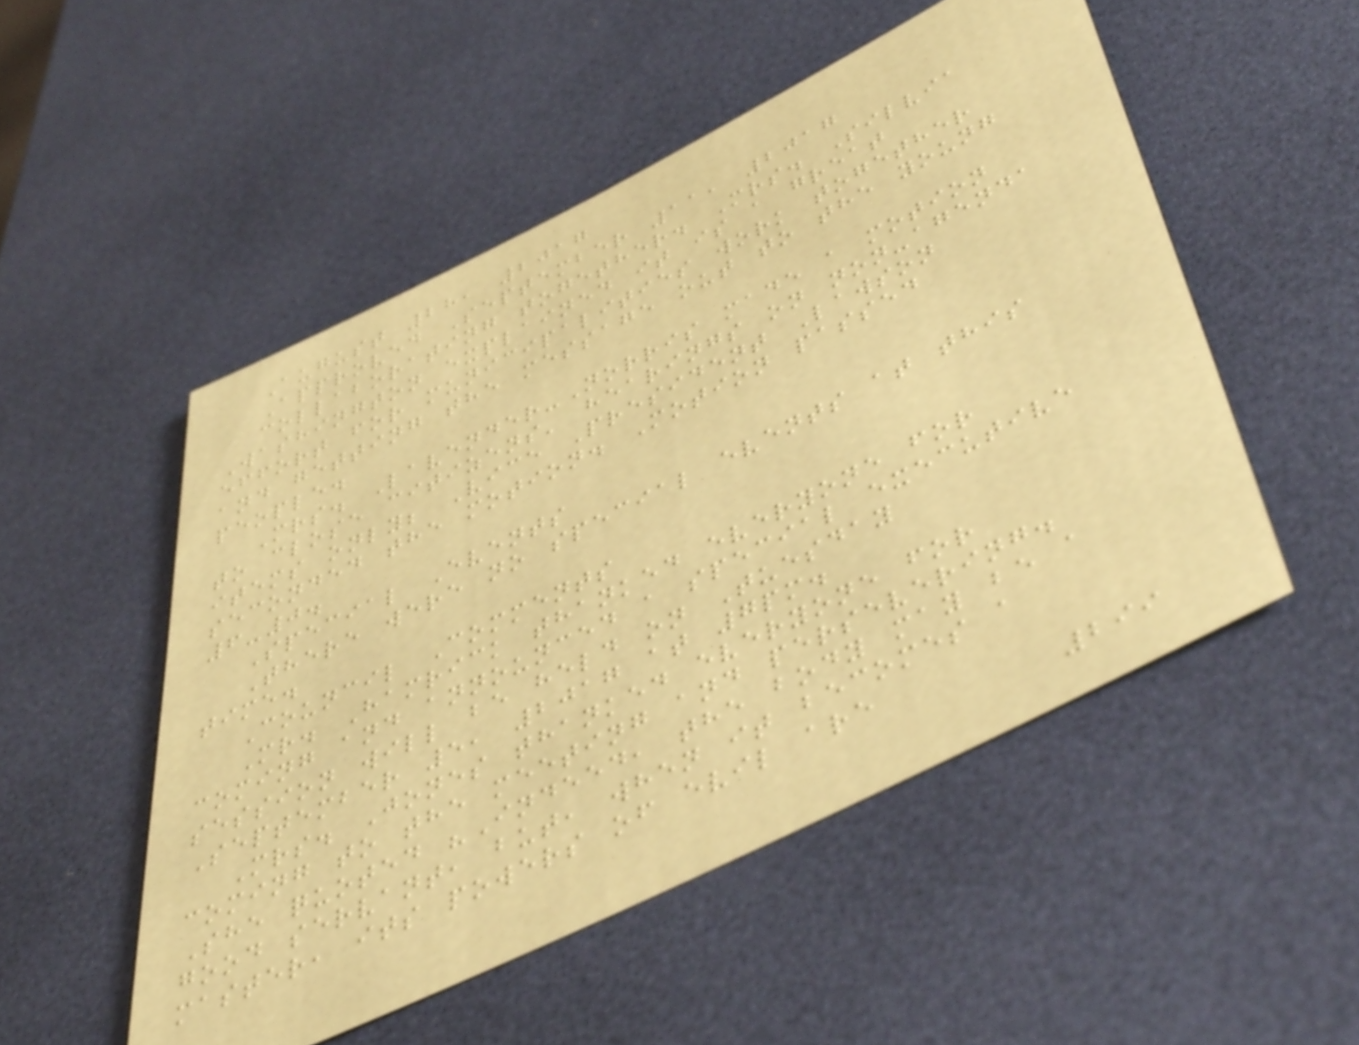August 28, 2017
Approved September 11, 2017
collaborating together. Mrs. Silvia
Washington explained it is a great
effort for municipalities work together
and getting the message out to the young
people.
Mrs. Lavender-Norris made a motion
to close citizens' hearings on non-agenda
items only; Vice President Lawson
seconded the motion. Motion passed
6-0.
Special Events
There were no special events at this
time.
Council Comments
Mr. Hamrick thanked everyone for
coming and announced a special executive
session will be held on Tuesday
September 5, 2017 at 7pm.
Mrs. Jones thanked everyone for
coming to the meeting and persevering.
She quoted "Indeed, the body may be a
good servant, but, when it becomes a
master, its powers of evil are
299
